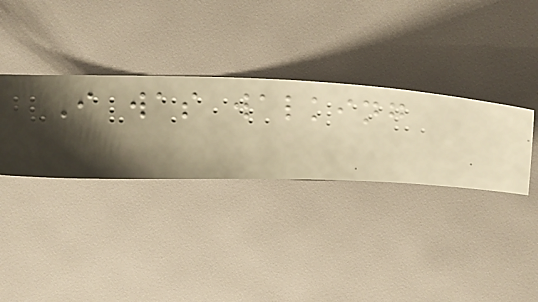I was walking
